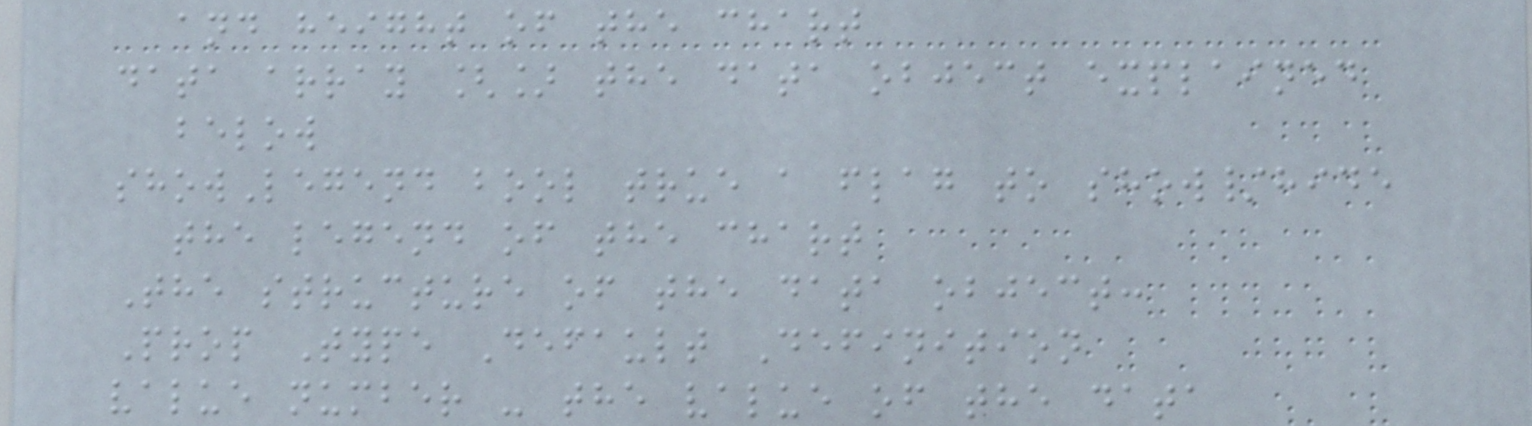and height of the chart
data array [] the data object explained
below
showLegend bool true a flag to show/hide
the legend of the chart
The structure of the data object:
Prop Type Default Definition
value number - the value of the data
